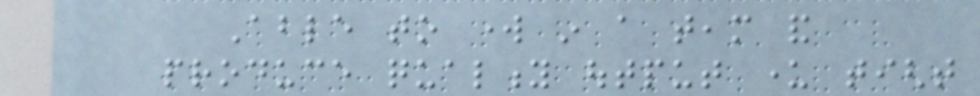Able to work in a team and
produce quality output under tight
